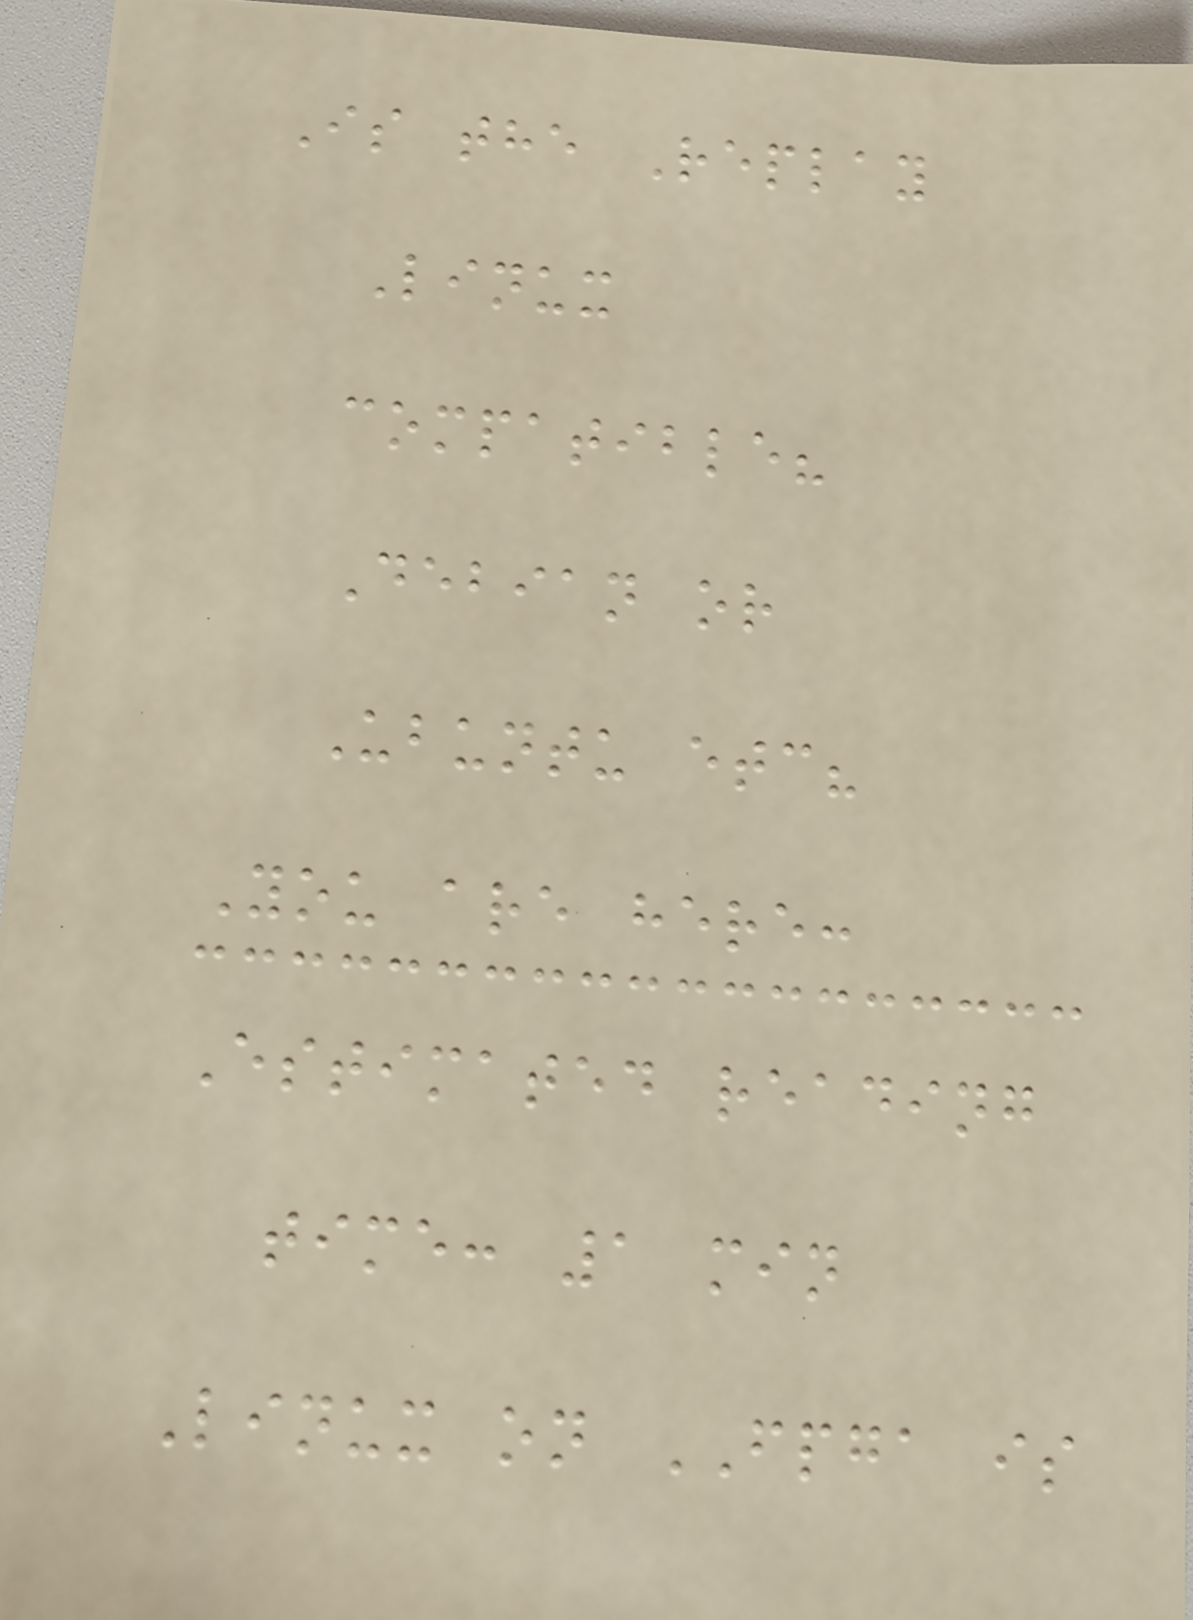Is the Replay
Linux
compatible?
Debian or
Ubuntu etc?
You are here:
Estimated reading
time: 1 min
Linux on FPGA is
